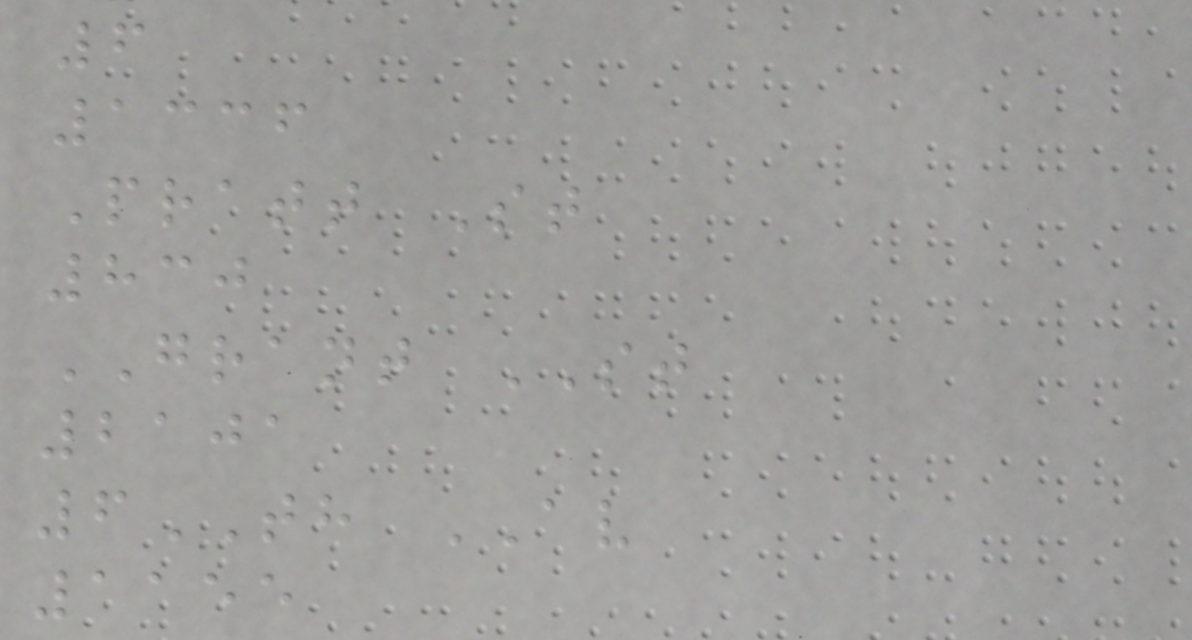6
1336
Pratt St
830
GRANT ST
2101
6TH AV
1155
